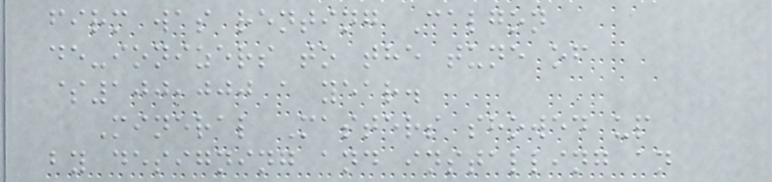firm was renting Calgon
de-ionizers to the tune of
$100,000 a year.
Mineral Masters showed up
by designing and installing an
